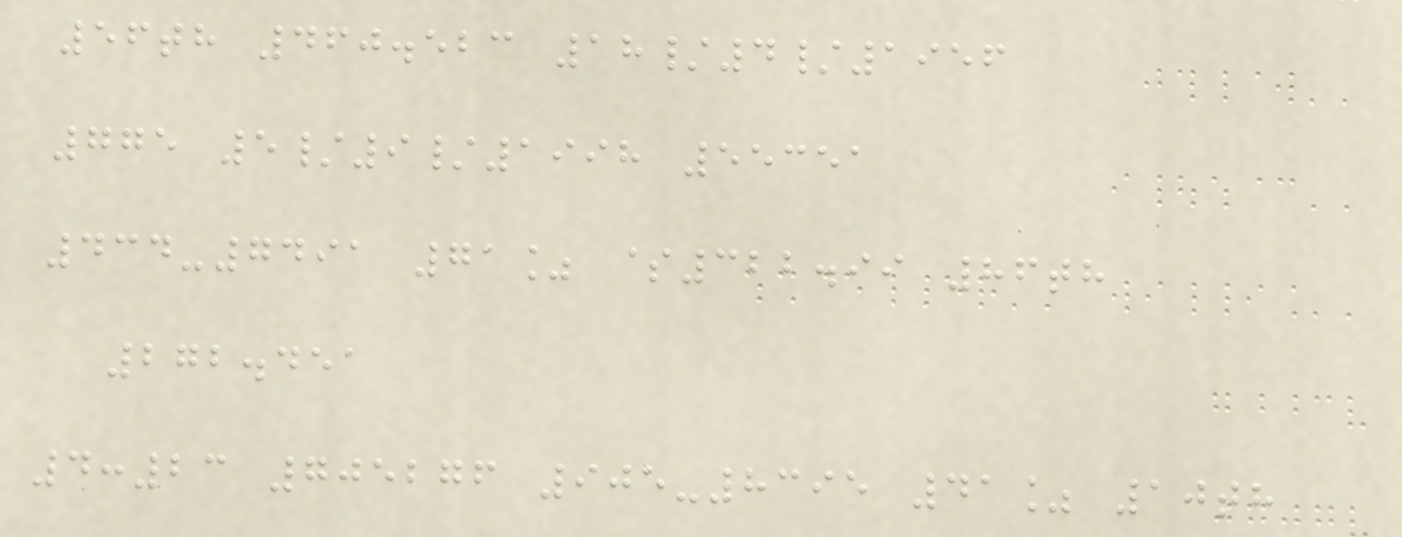56th 460.523 18/4/1956
775 5/9/1998 55351
434-7491 71% $322.99 86th
272.451
4:23 705276 905-8395 41% 10th
